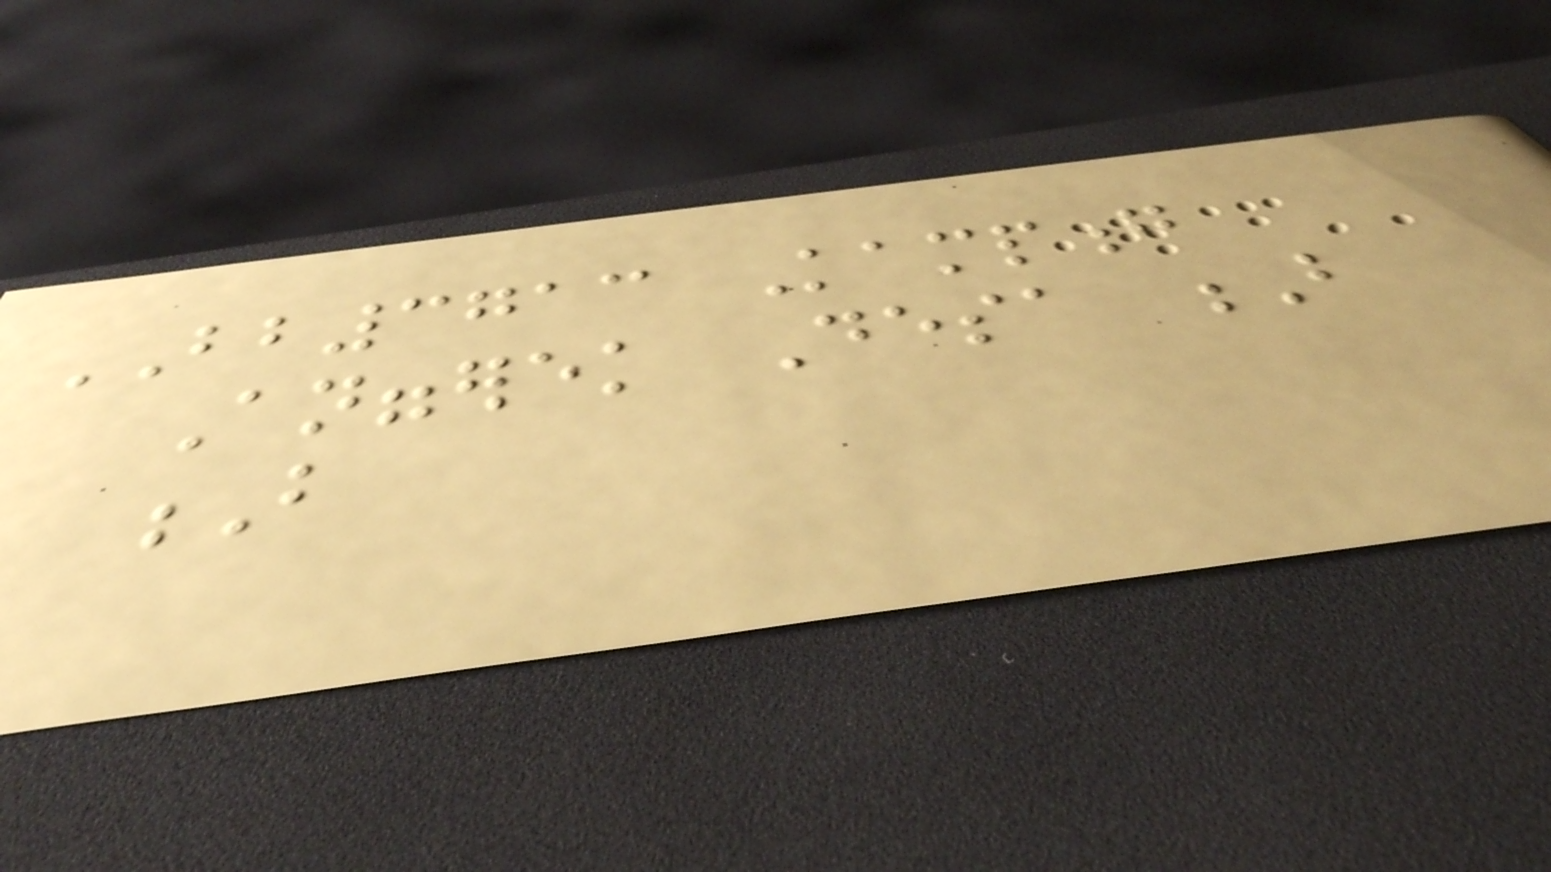BB3713 Kampong
Anggerek Desa B
B
